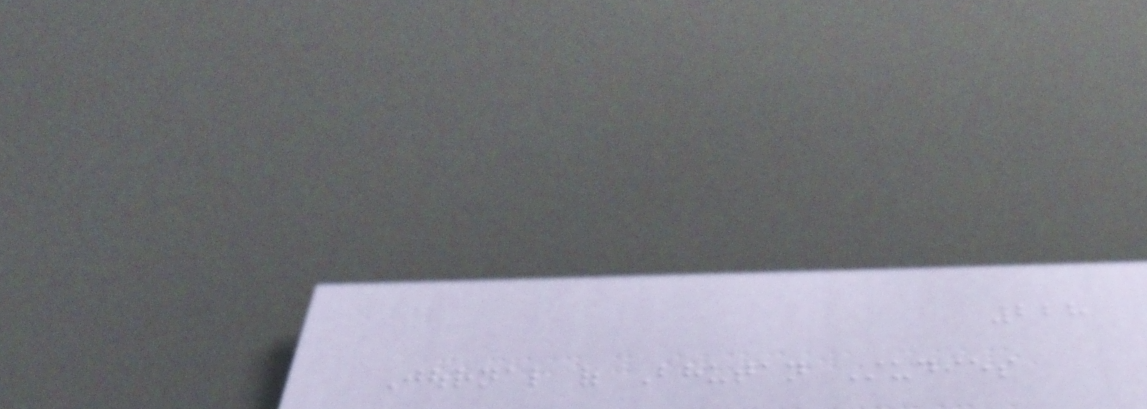228
Journal of Bhutan Studies
